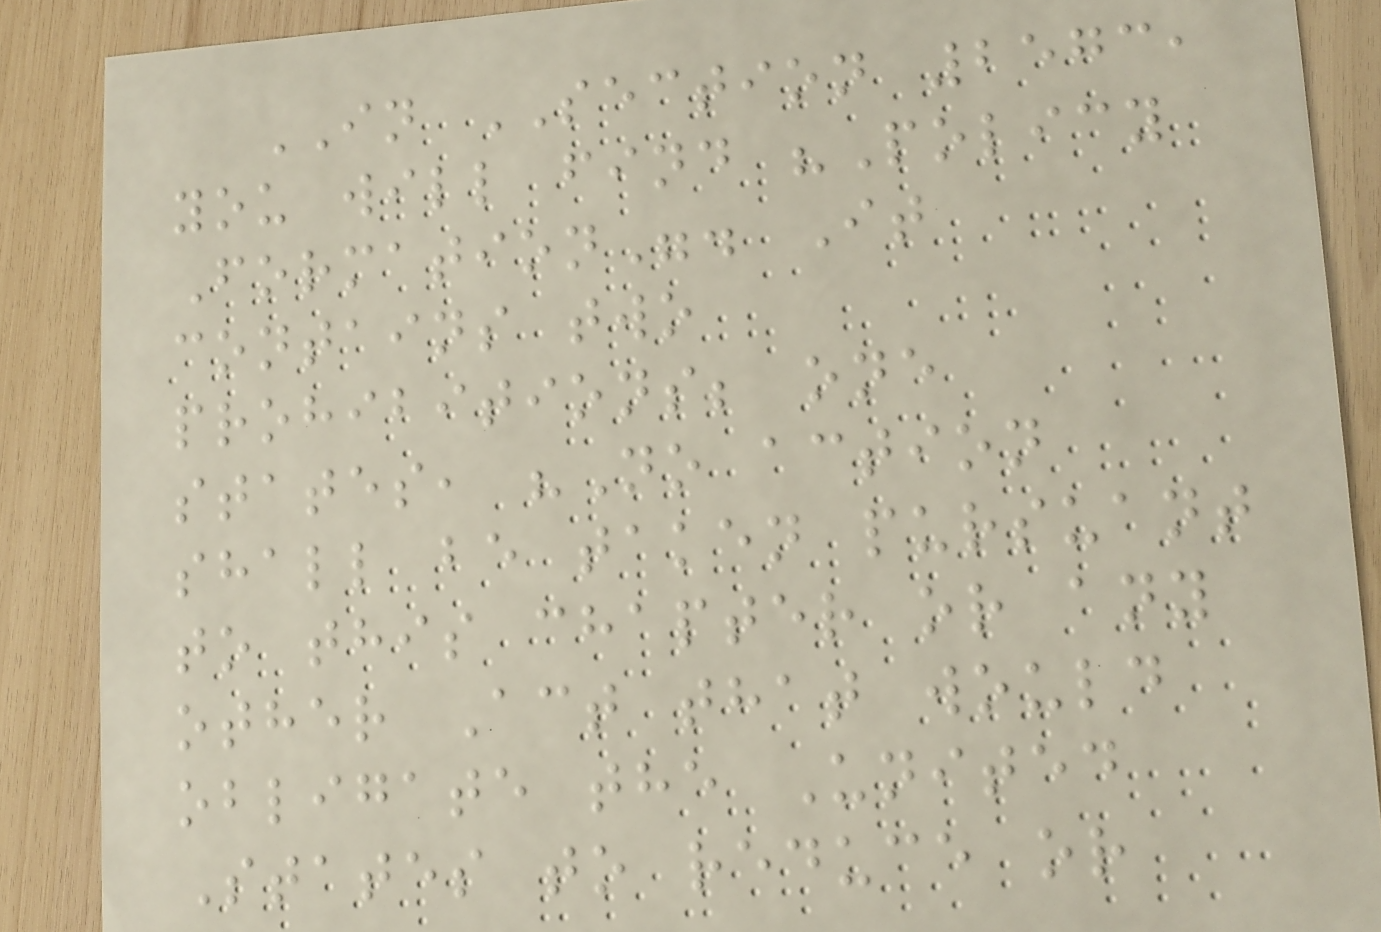IN SECTION 2573,
you will find "Policy
Formation". It
contains two
prohibitions; one
states, "No action
shall be taken pursuant
to this chapter or any
other Act that would
obligate the United
States to reduce or
